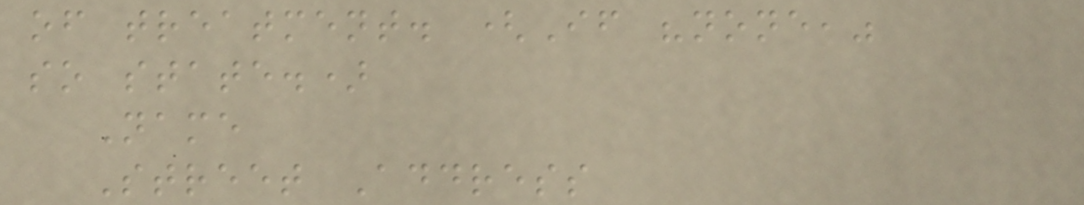of treatment. (If "none,"
so state.)
Name
Street Address
